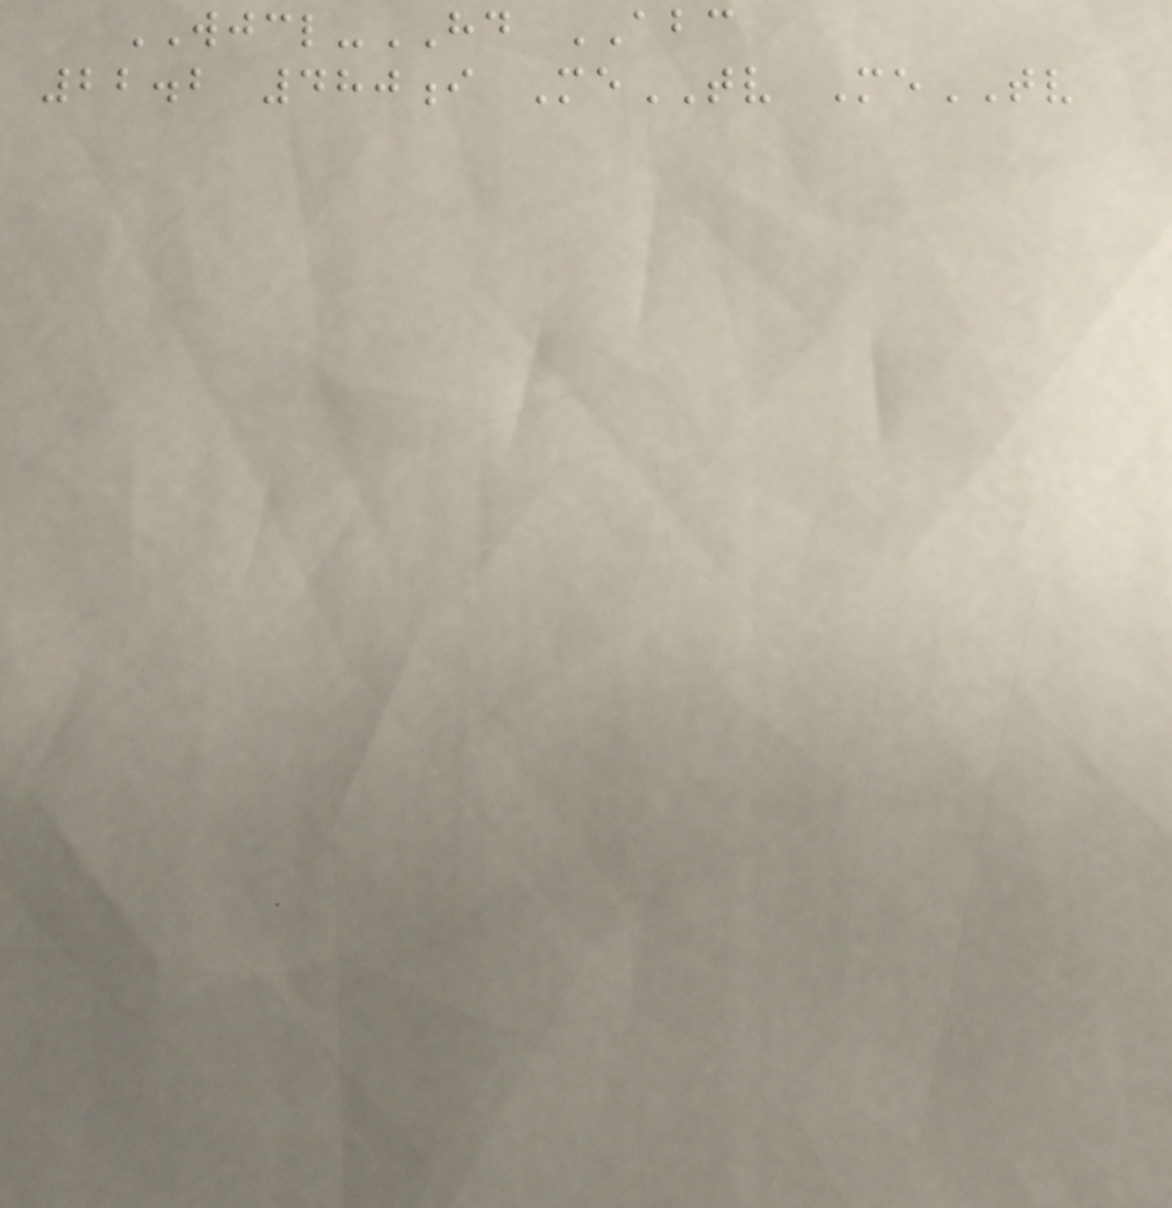WJCL-HD ABC
22.2 480i MeTV MeTV
